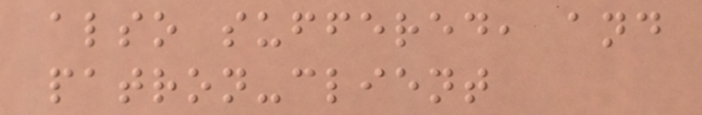also suffered, and
patron-client
